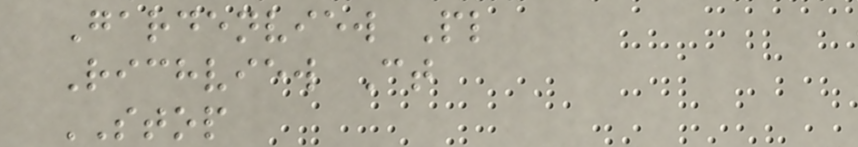Gardenview Pl
Richview Ct
STOP
